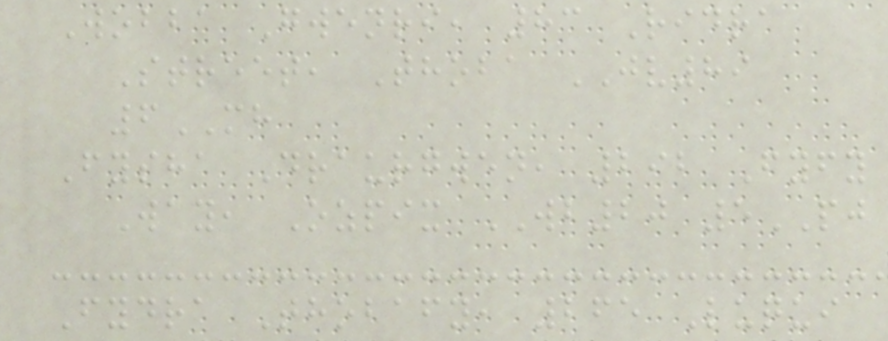Wobba Gwenri, 83 Ridra
Street, Thoba JV89
6MH
Fysha Draurgwen, 292 Fyfy
Way, Ozpix WB20 5PJ
Fydra Thobafy, 265 Luqui
